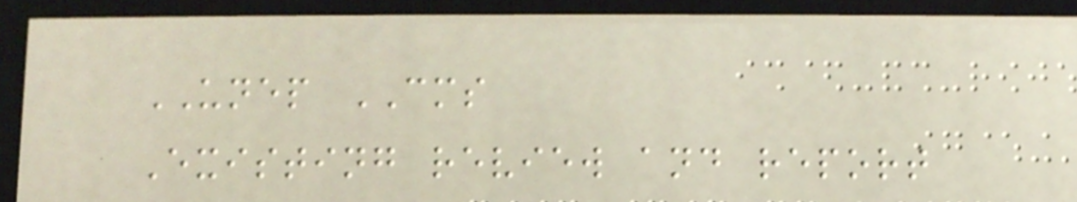UNEP CMS
Existing review and report
